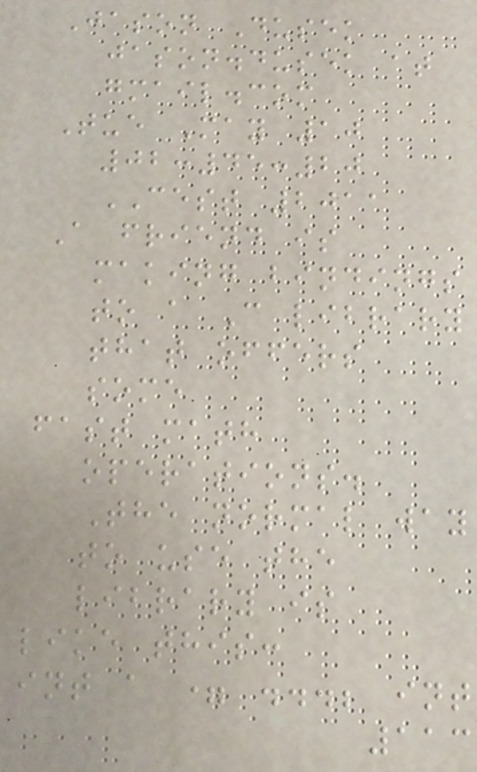Jason Dusek
jason.dusek at
gmail.com
Tue May 10
02:45:20
CEST 2011
A friend is
making bindings
to a C library
that offers
some
fast math
operations.
The normal way
to use the
library is
like this:
int a = ...; int
113
